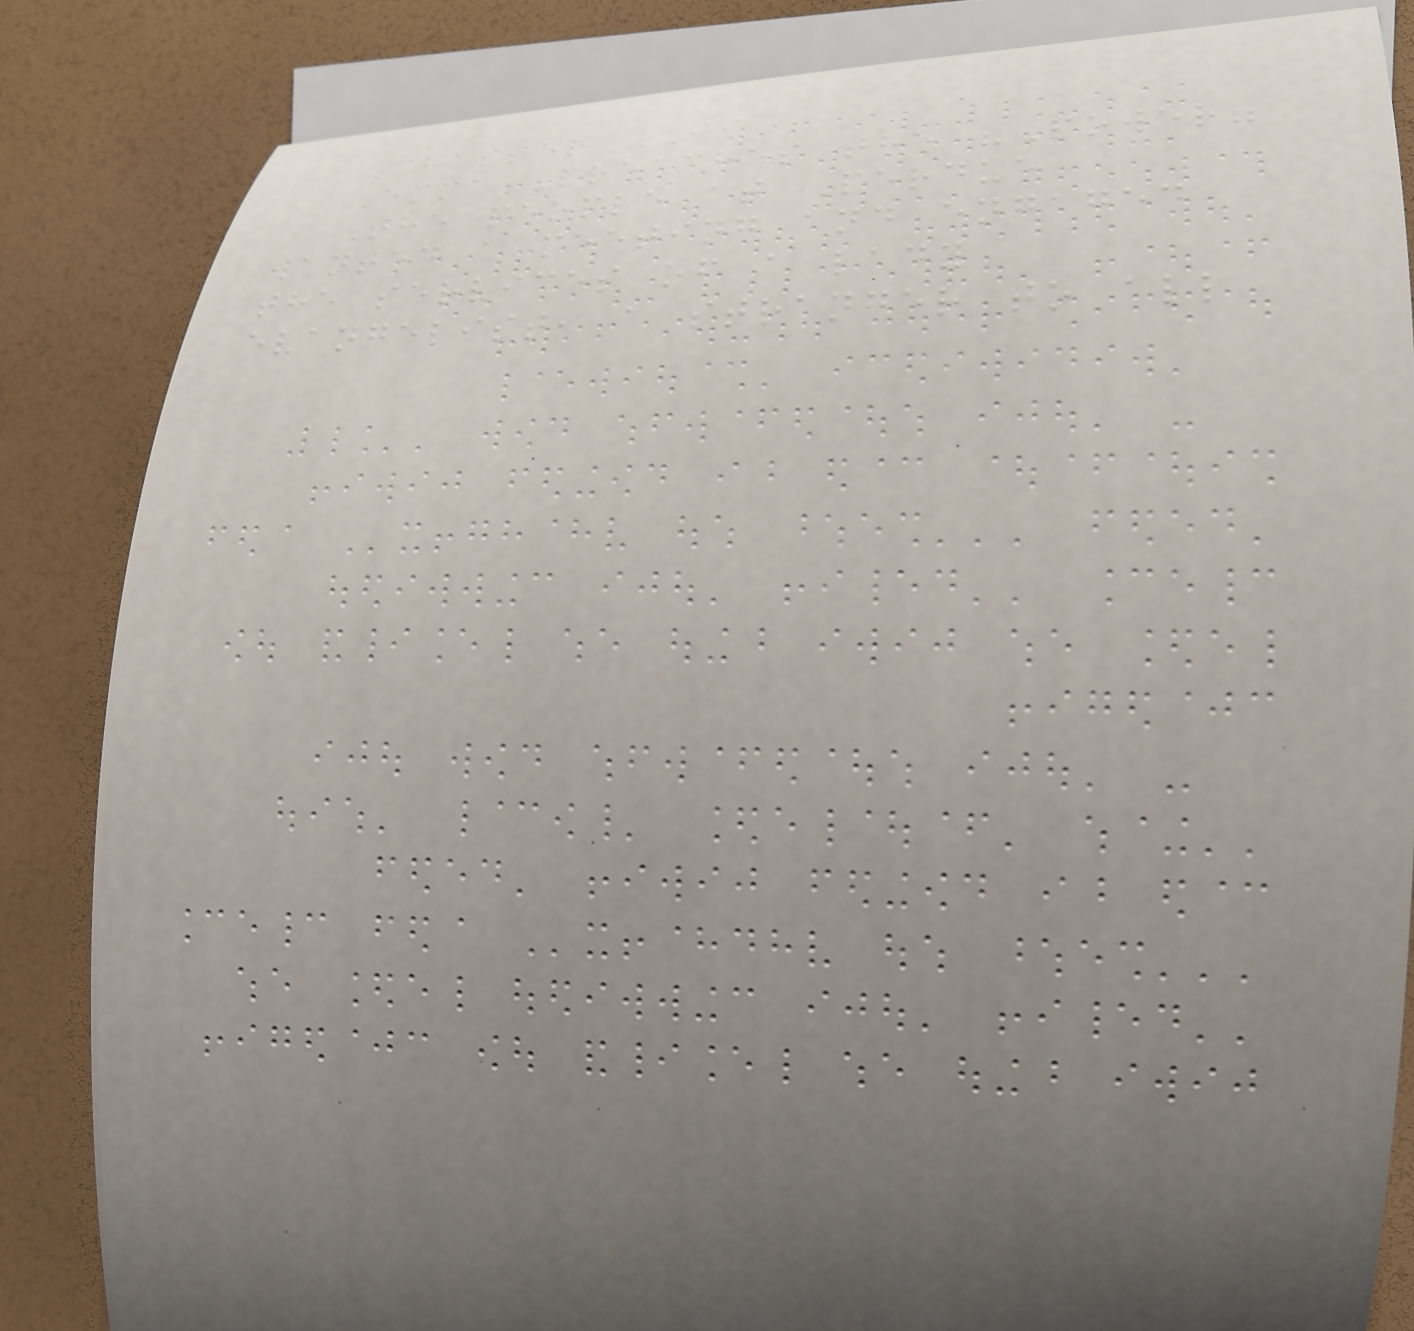Chapter II
Emma Preaches the "Power"
The people at Perdue
wanted a meeting and engaged
the services of a lady
evangelist, a stranger to all
